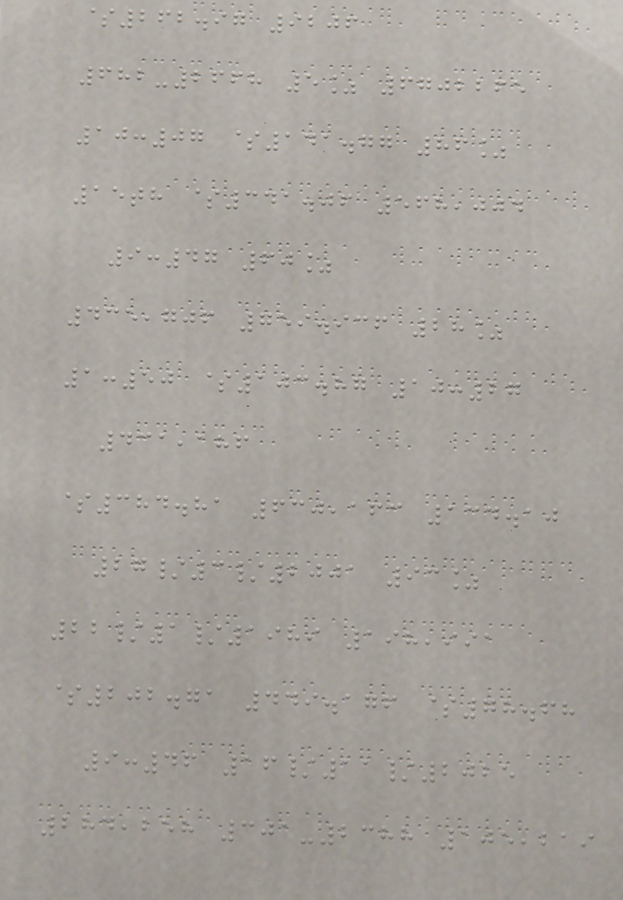$262.97 9206
682-2668 5% 6702265
10:07 $141.77 86%
15th $341.06 568,004
9:47 60%
435,706 759.936 28%
1:50 $103.87 10:27
431,186
$384.81 630,163 134.10
27/3/2001 93%
22/1/1989 198,991
$202.71 449.176 $78.68
9:46 16/11/2025
284,258 301-2388 105,219
